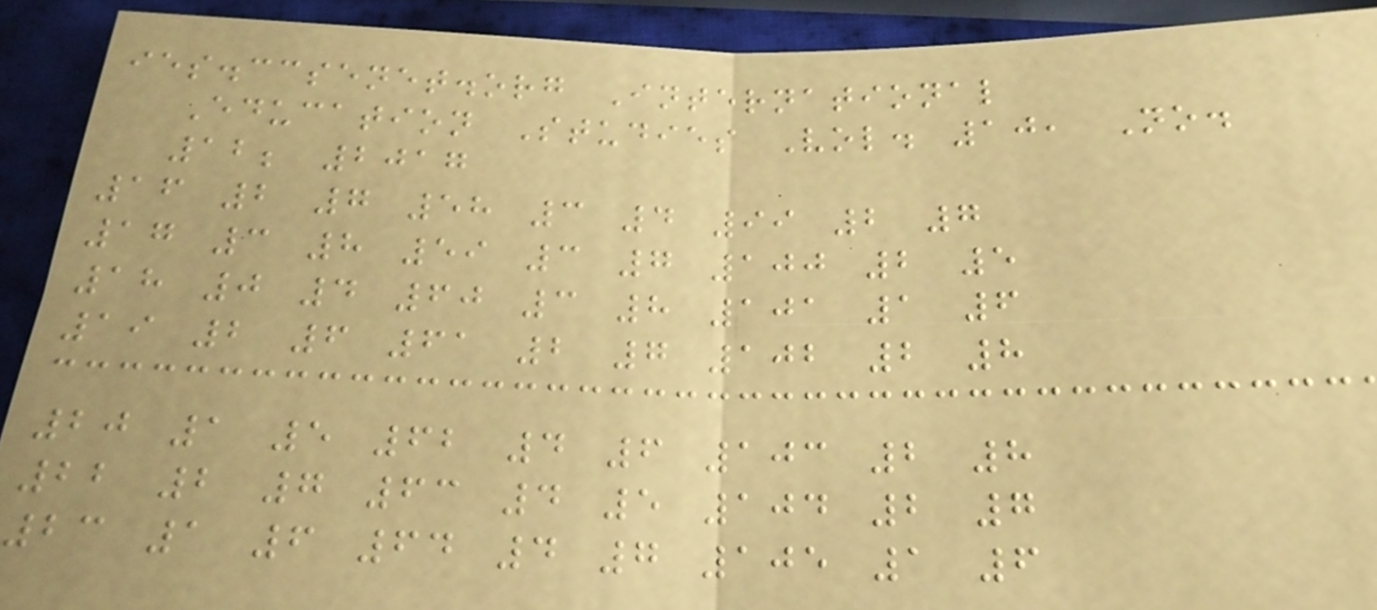ies.ccsenet.org International
Education Studies Vol. 10, No.
12; 2017
16 2 7 58 3 4 99 2 7
17 3 8 59 3 7 100 2 5
18 0 4 60 3 8 101 1 6
19 2 6 61 2 7 102 2 8
20 1 5 62 4 6 103 2 8
22 2 7 63 4 5 104 2 7
23 1 6 64 4 7 105 1 6
